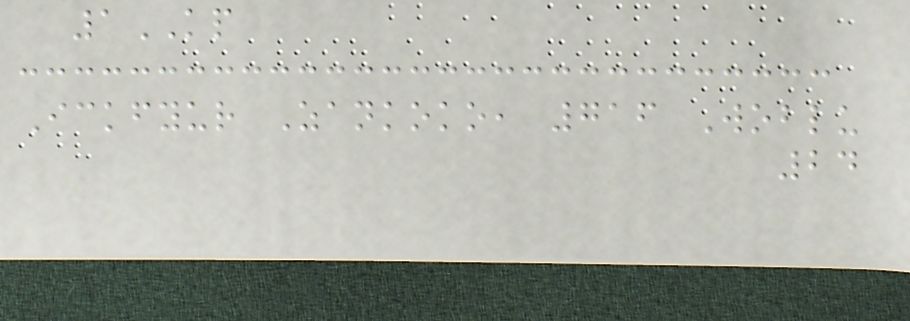1KP
Ickfyur Zankoko, 716 Woblu
24
